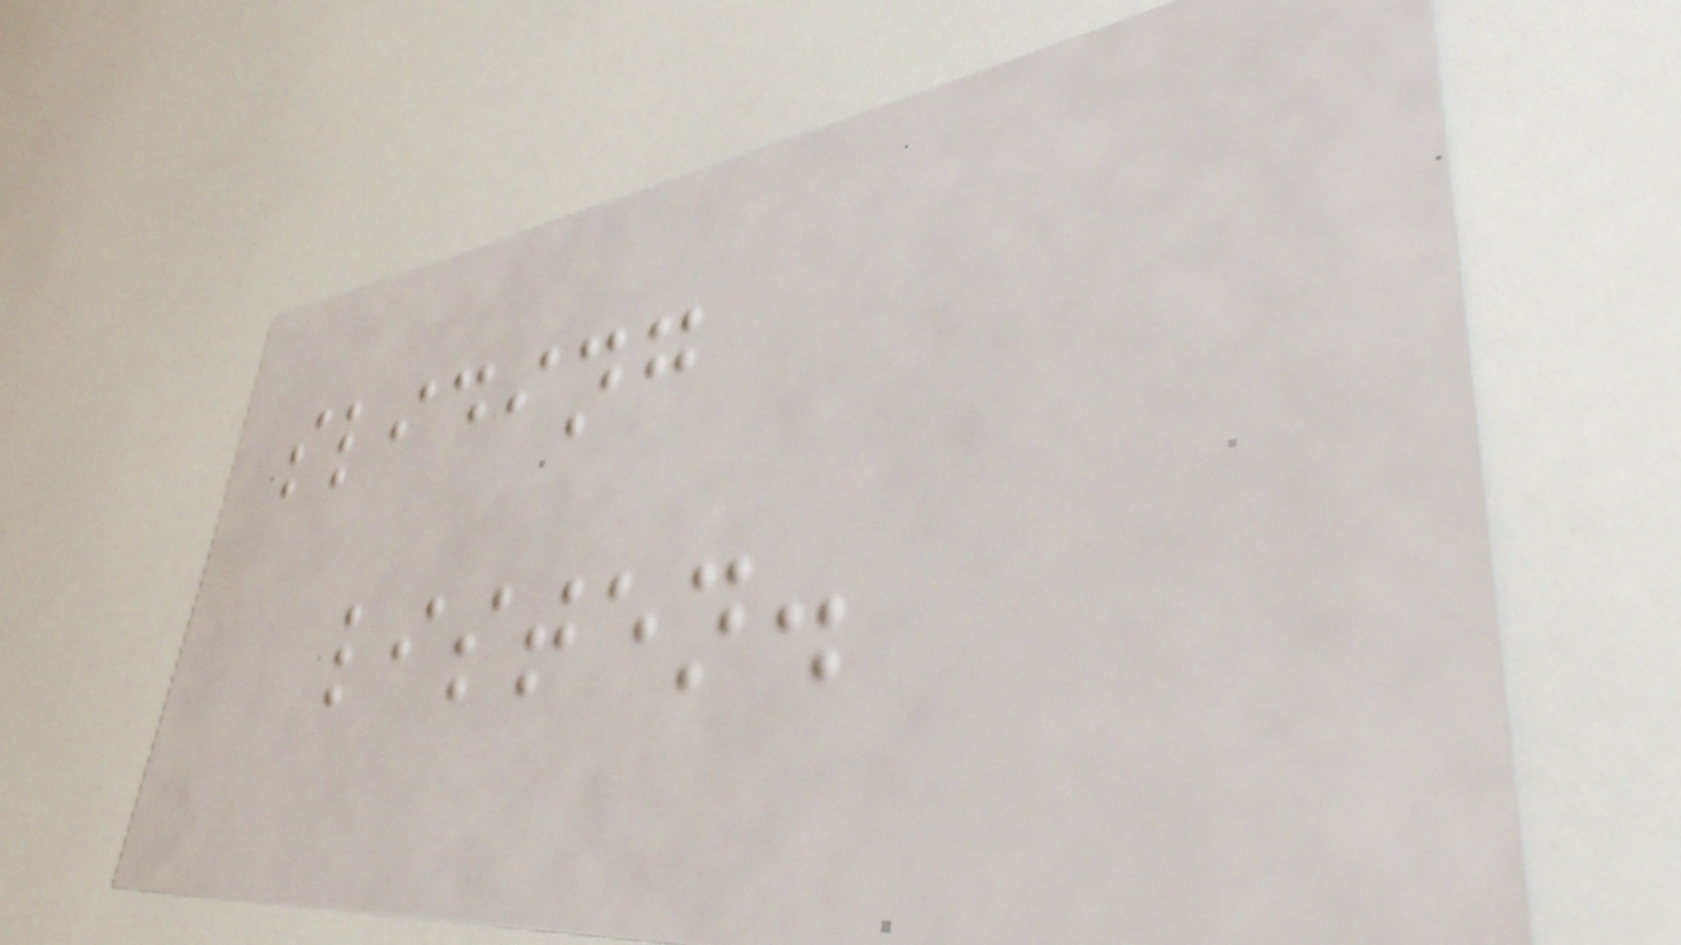sliding
listen.
